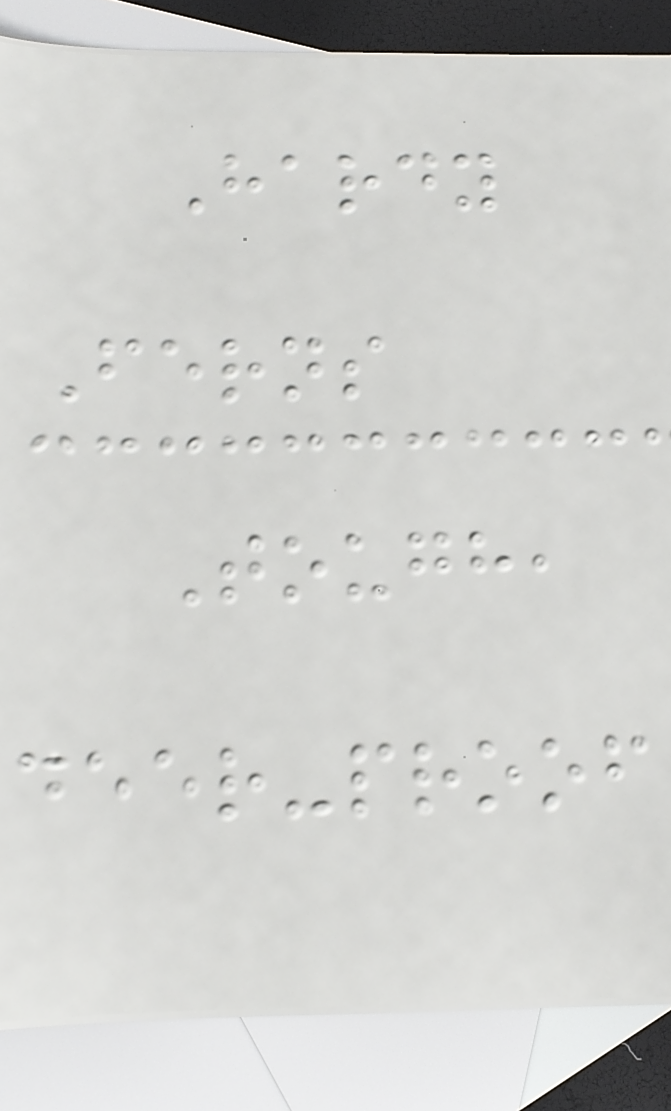Hardy
Ferns
Tough,
deer-proof
